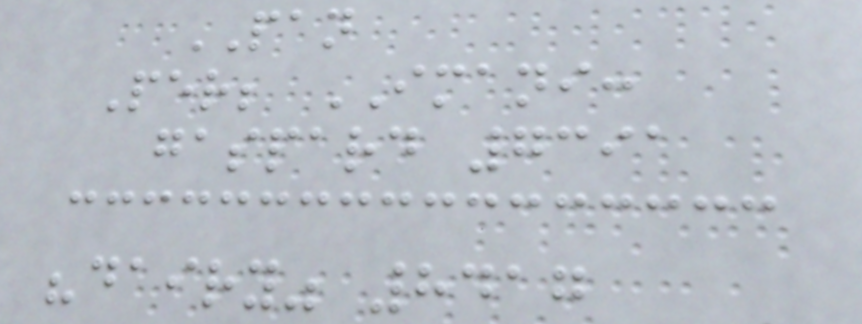PAN
Per; IMANI:
gaspard 7391
"dairy" 8417
